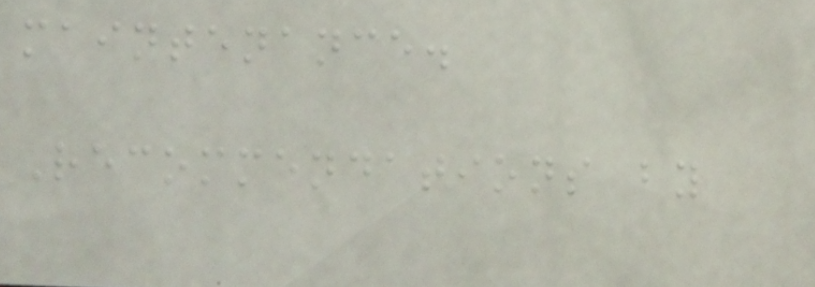maintenance.
Recommendations by
